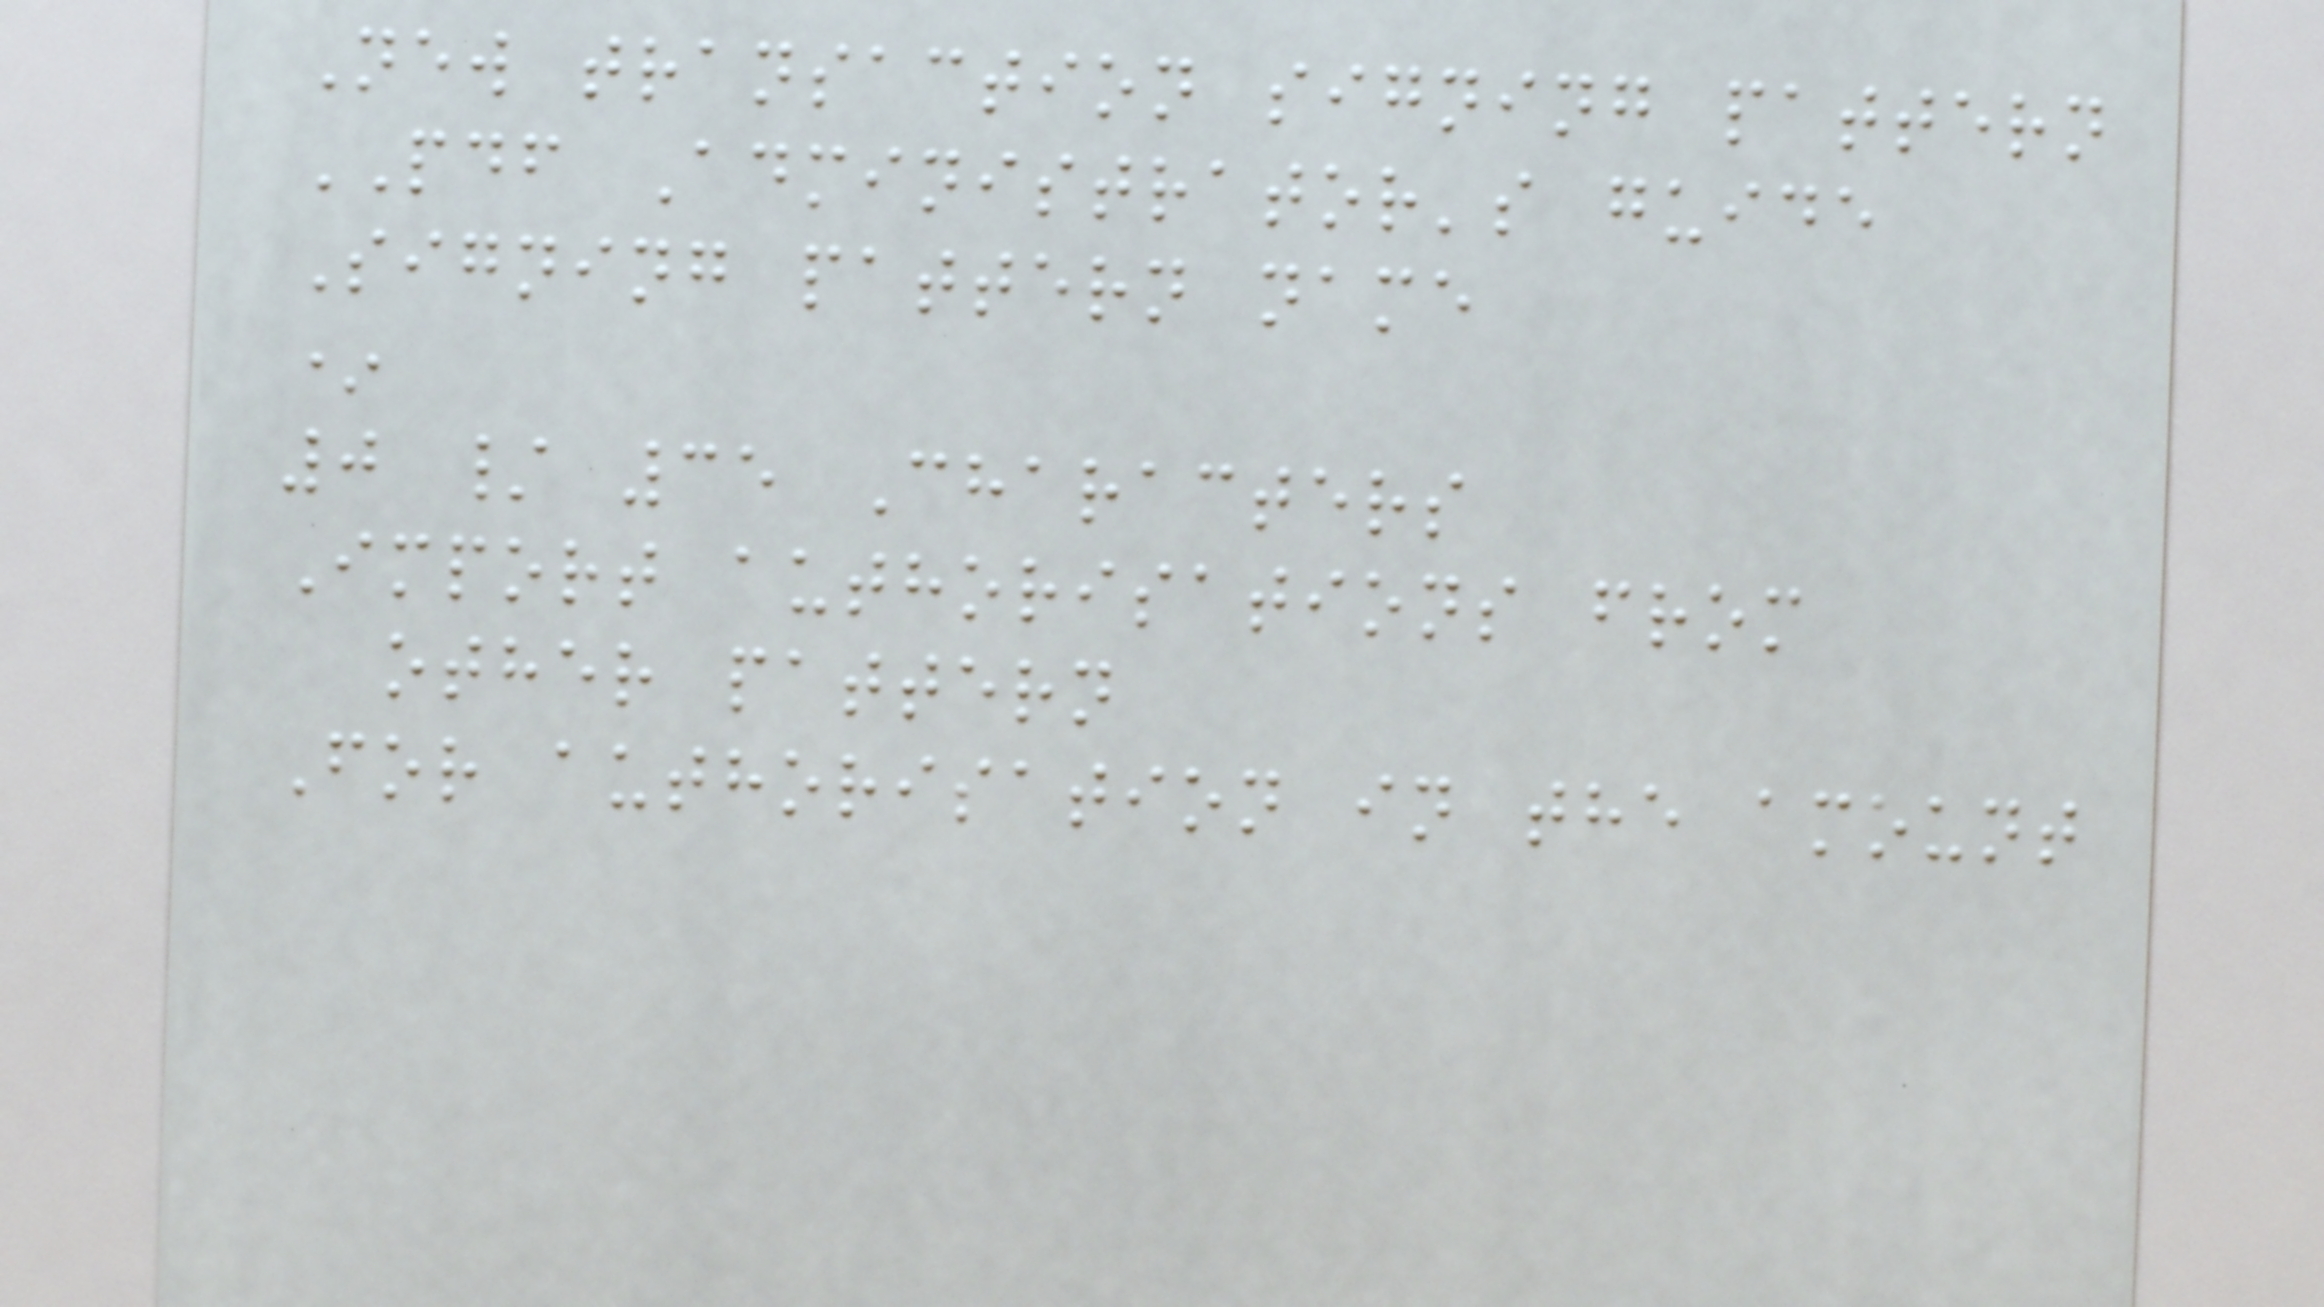New transaction signing pattern
PDF Administrator's guide
Signing pattern name
*
0 / 35 Characters
Import authorisations from
other pattern
For authorisation in the amount
